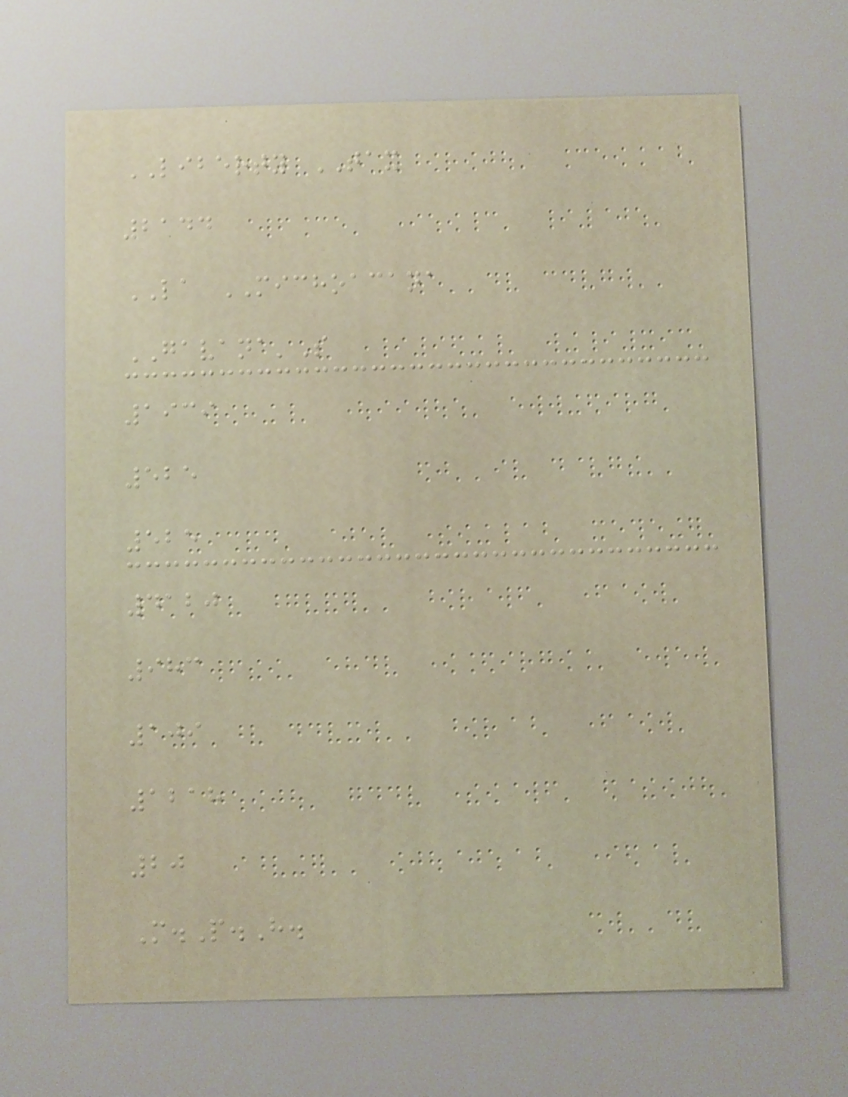LIBERTY TAX
2144
LA MICHOACANA
GAVANA'S
1939
525
525
4120
983
109
1218
20
M.P.H.
